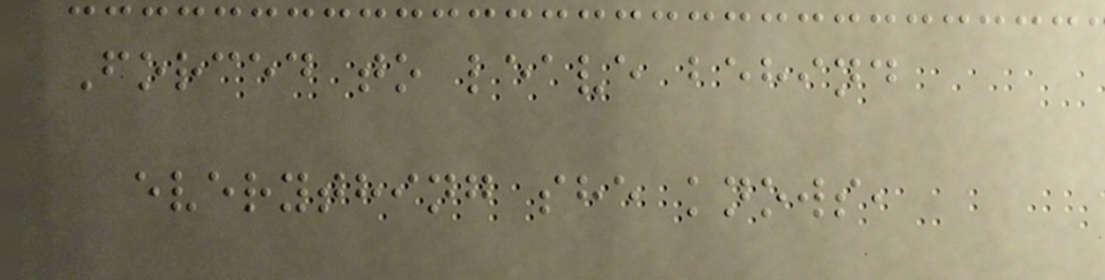Forced to leave behind
everything she knows,
